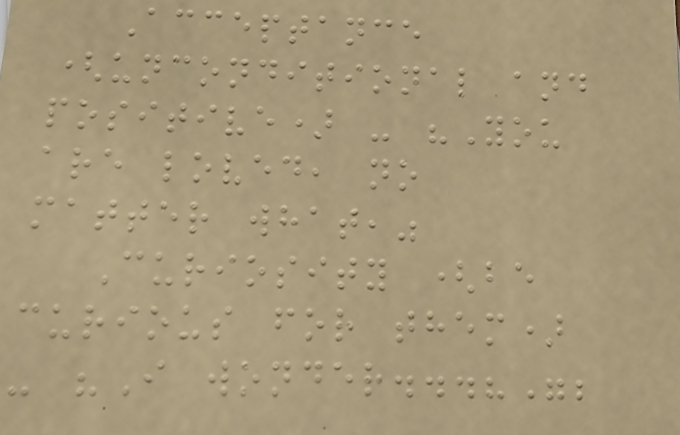Acceptance
(unconditional and
positive) - "You
are loved, no
matter what,"
Curiosity (be
curious for them)
- "I wonder...?";
